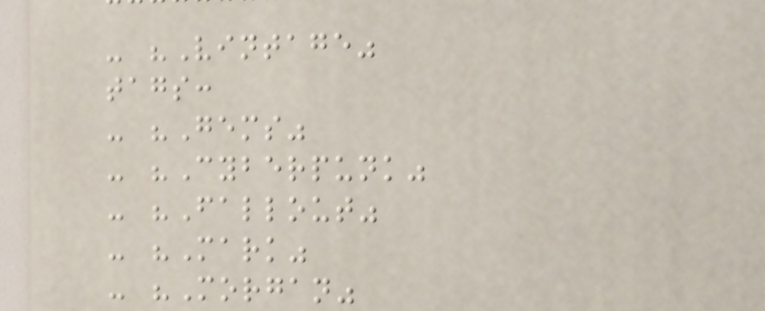- "Vintage"
tags:
- "Gems"
- "Cyberpunk"
- "Fallout"
- "Mark"
- "Morgan"
